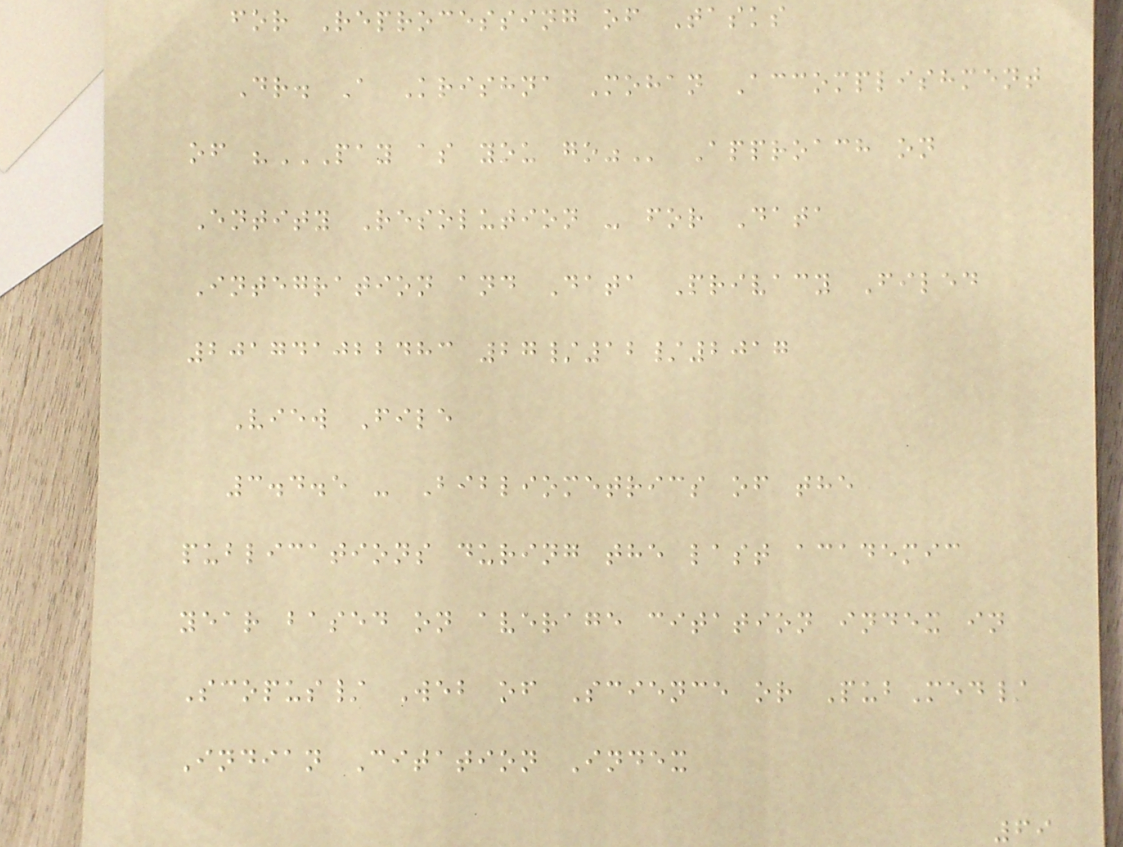for Reprocessing of Tasks
Dr. A Krishna Mohan Accomplishment
of "PAY AS YOU GO" Approach on
Entity Resolution - for Data
Integration and Data Privacy Filed
201741022483 27/12/2017
View File
3.4.5 - Bibliometrics of the
publications during the last academic
year based on average citation index in
Scopus/ Web of Science or PubMed/
Indian Citation Index
69
